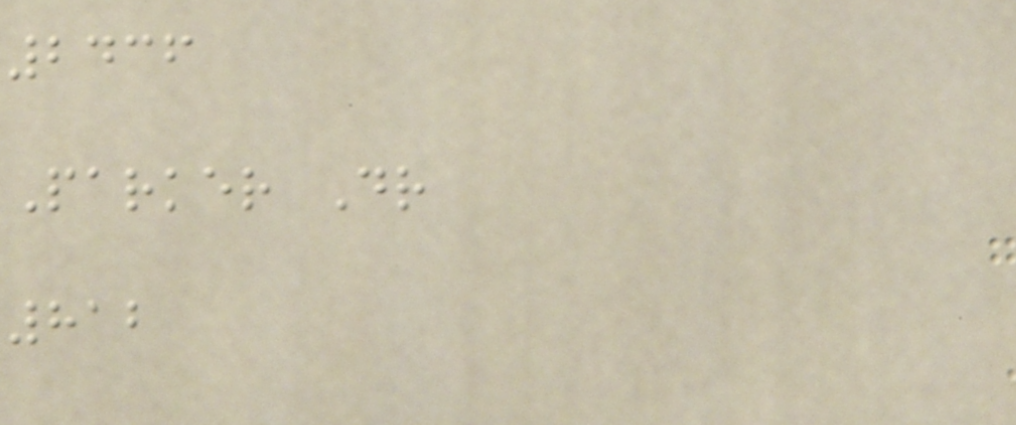2436
Parker Dr
812
